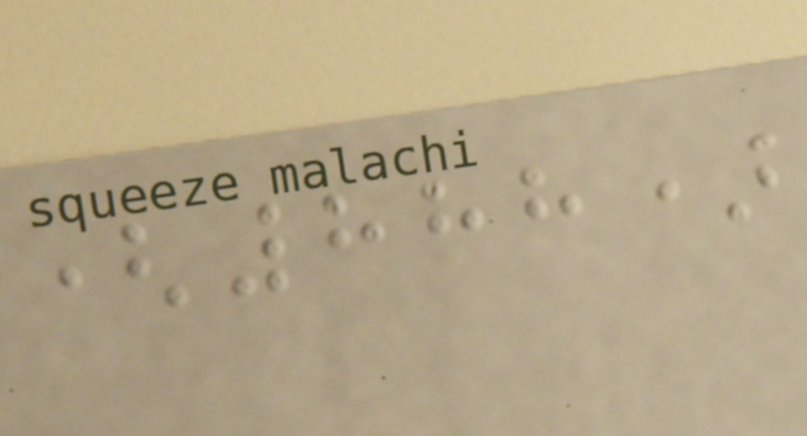(888)
